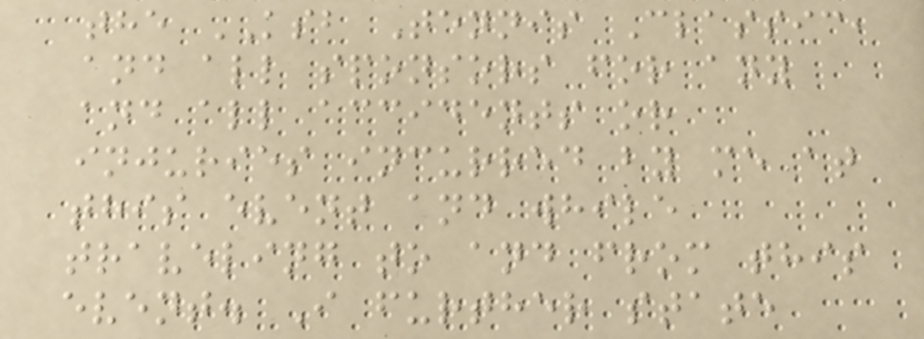the KSB Tennis Classic,
and all sponsors for any
and all accidents or
injuries incurred by me at
this event and while
traveling to and from this
event. I further state
